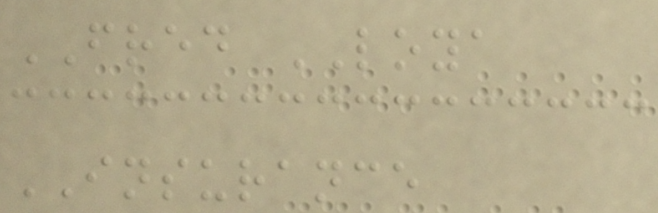FRED LOYA
INSURANCE
